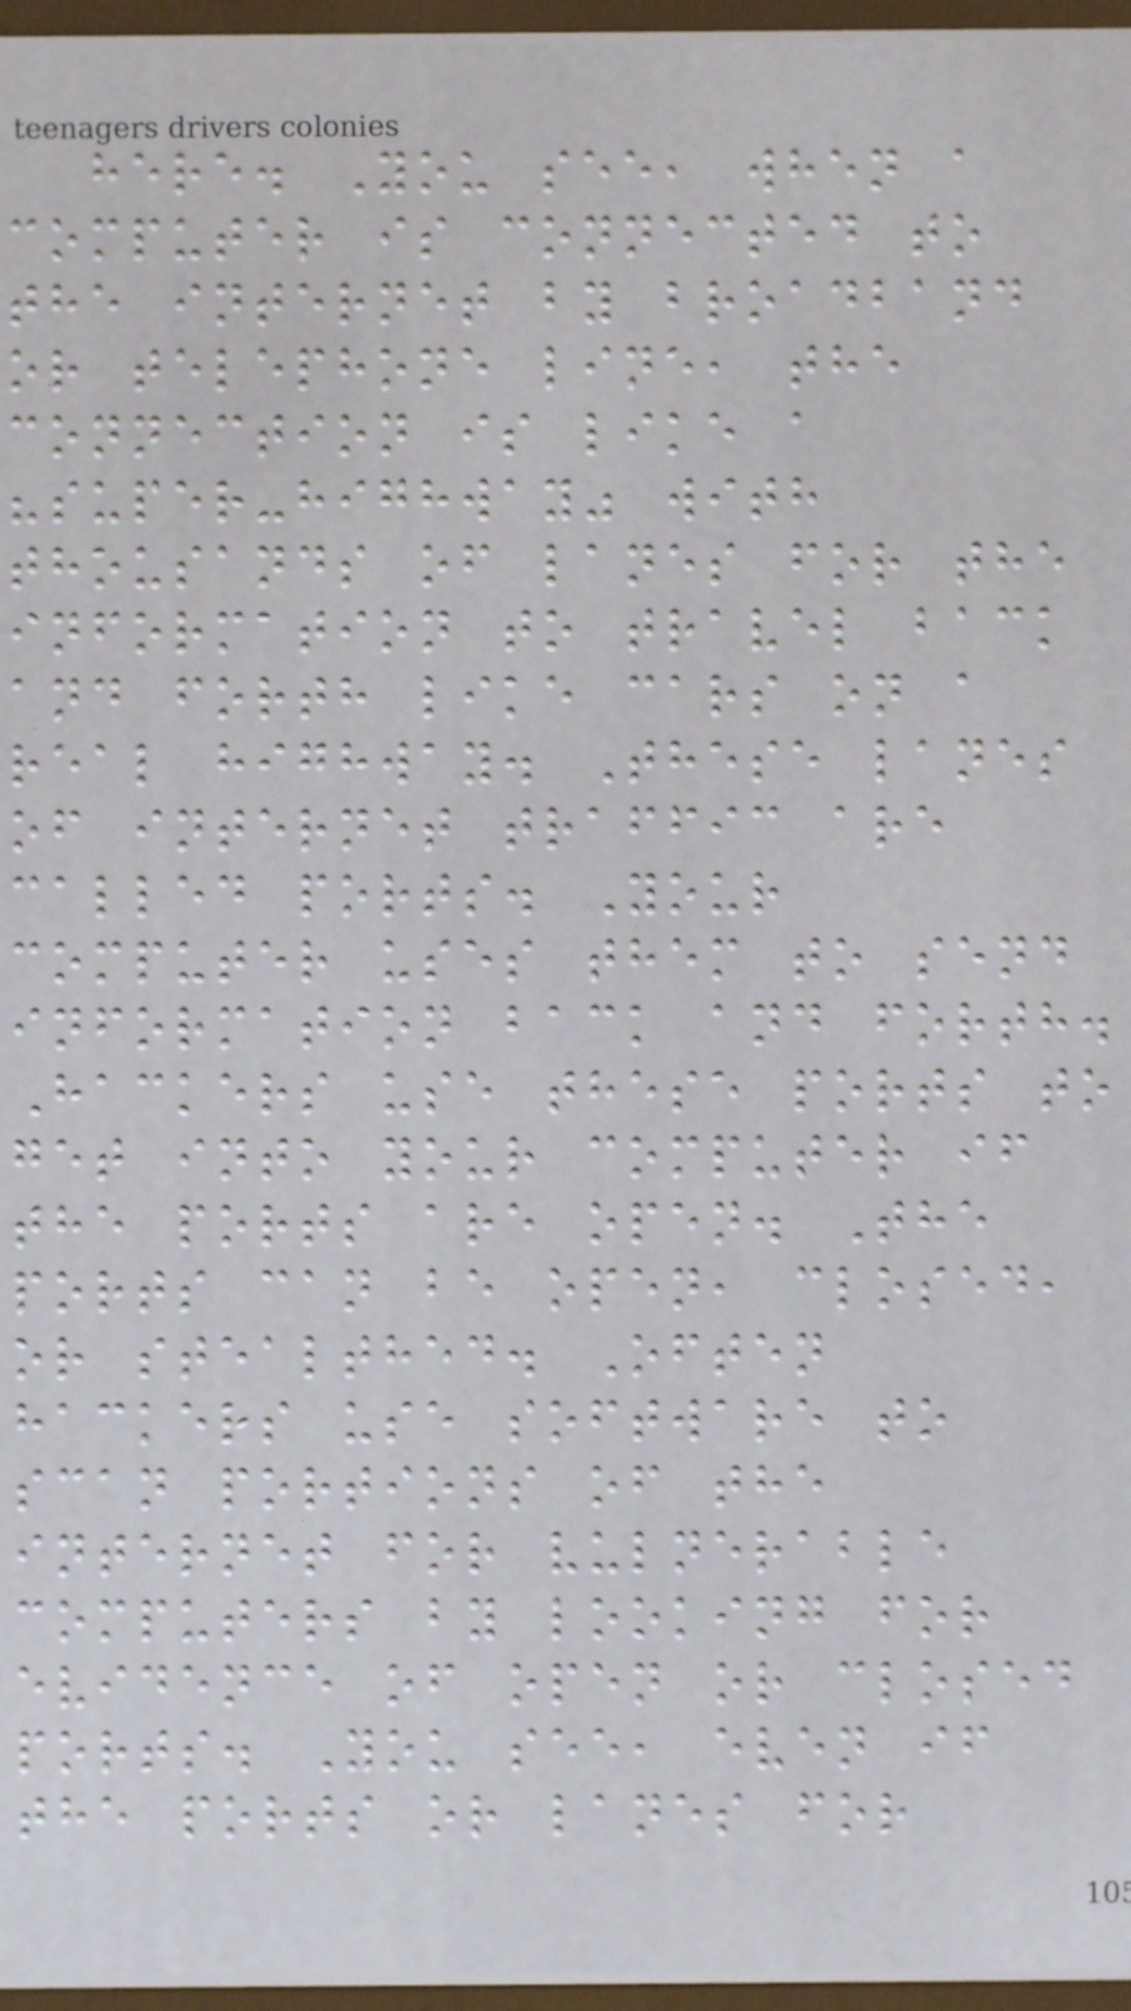here. You see, when a
computer is connected to
the internet by broadband
or telephone line, the
connection is like a
"super-highway" with
thousands of lanes for the
information to travel back
and forth like cars on a
real highway. These lanes
of internet traffic are
called ports. Your
computer uses them to send
information back and forth.
Hackers use these ports to
get into your computer if
the ports are open. The
ports can be open, closed,
or stealthed. Often
hackers use software to
scan portions of the
internet for vulnerable
computers by looking for
evidence of open or closed
ports. You see, even if
the ports or lanes for
